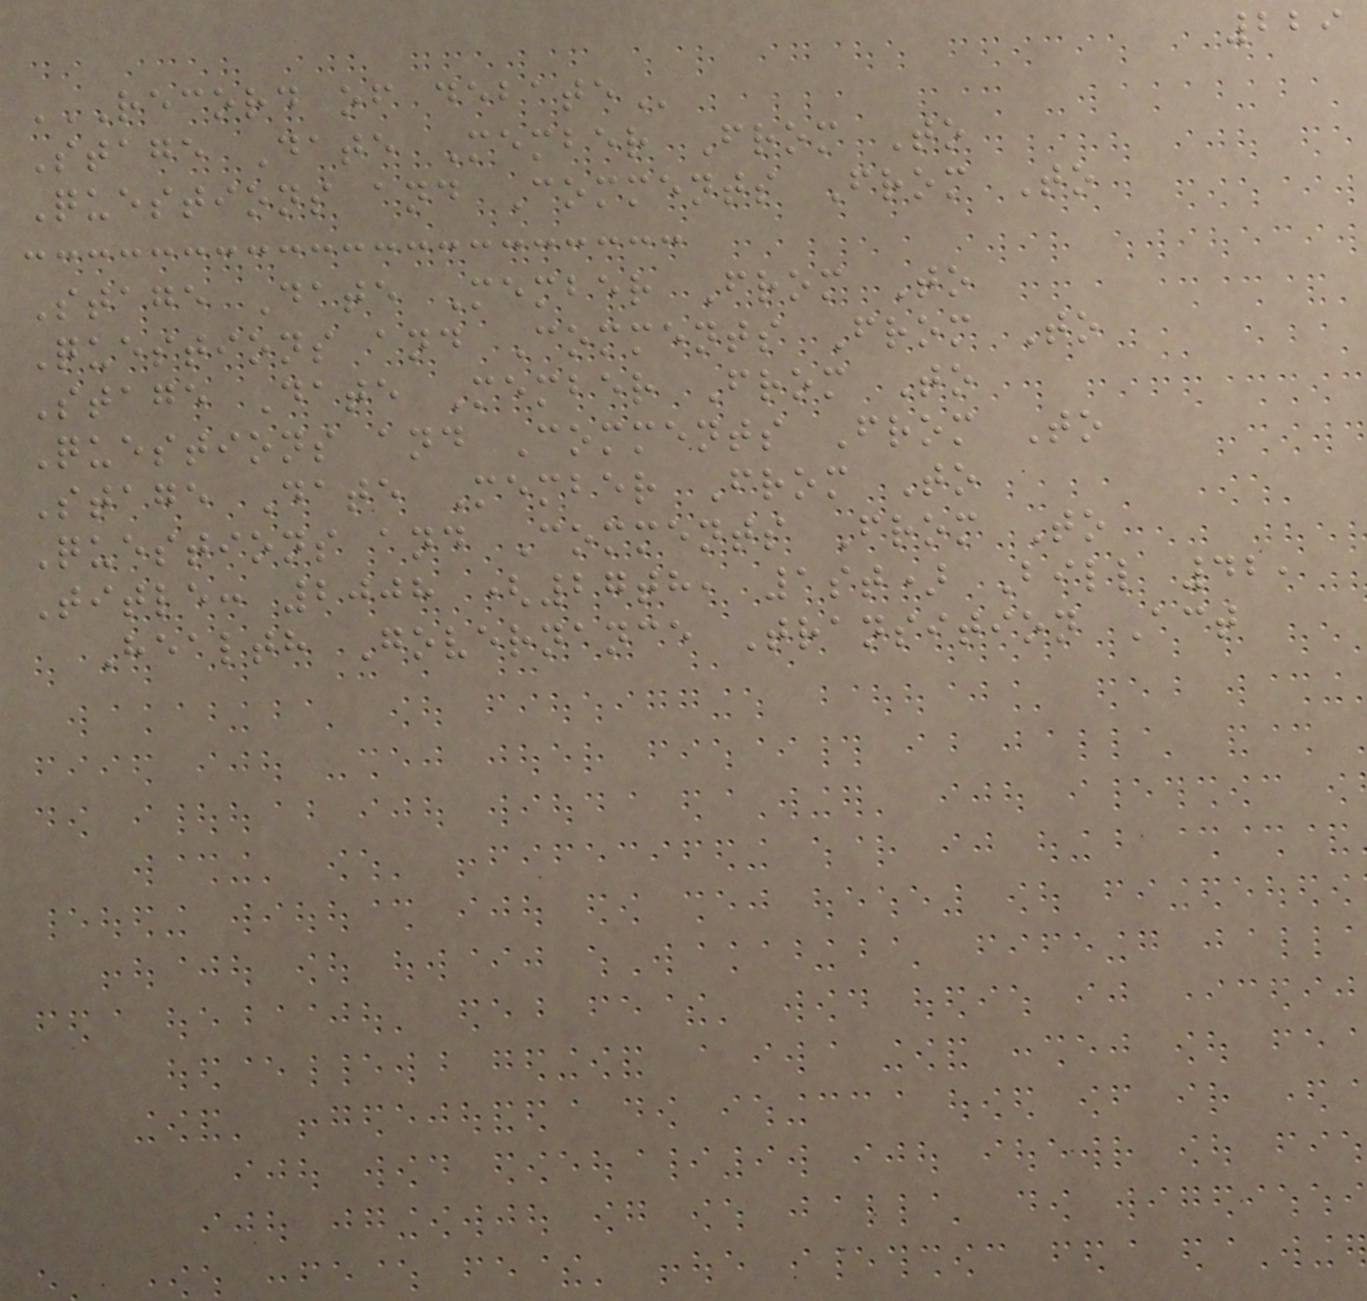229
RECORD OF DEBATE
Stage Date Member From To
Questions and Comments From To
Stage Date Member From To
Questions and Comments From To
Stage Date Member From To
Questions and Comments From To
Stage Date Member From To
Questions and Comments From To
Title: 2008 (27th, 1st) Bill 42,
Health Governance Transition Act
